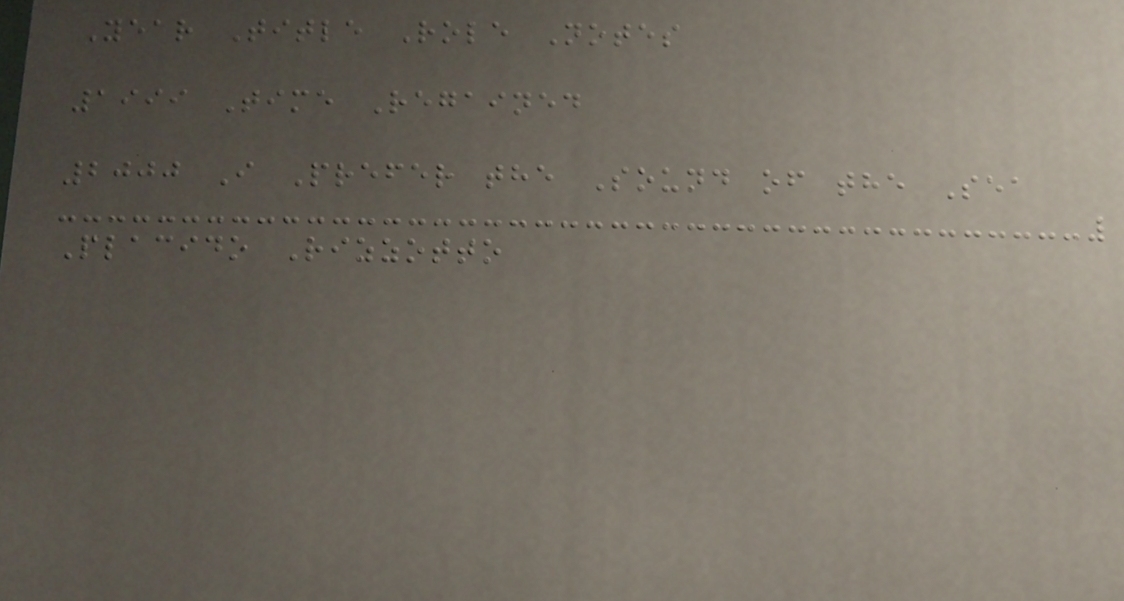Year Title Role Notes
1999 Time Regained
2000 I Prefer the Sound of the Sea
Placido Rizzotto
